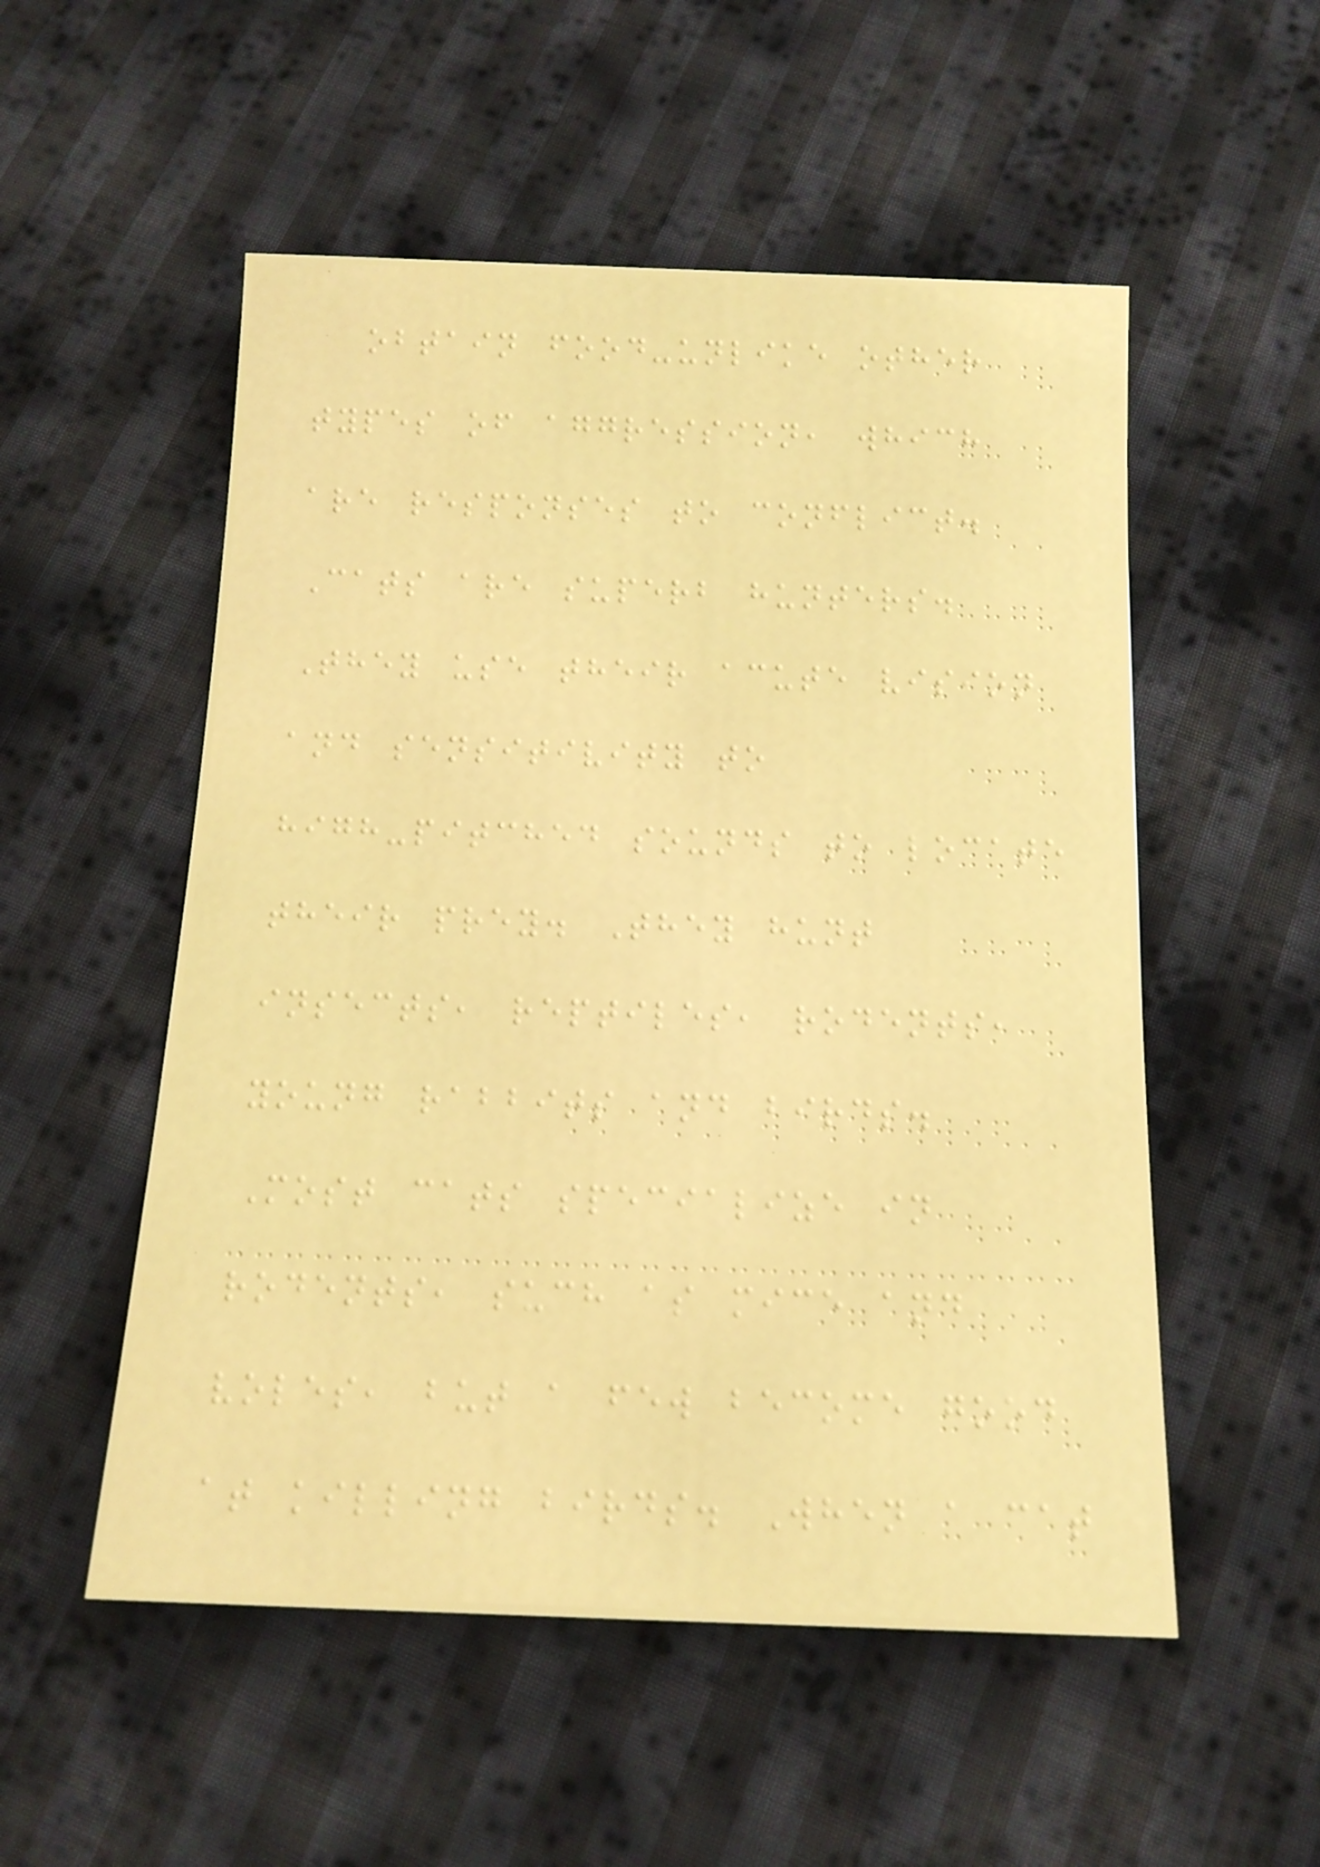obtain food-unlike other
types of aggression, which
are responses to conflict.
Cats are superb hunters.
They use their acute vision
and sensitivity to
high-pitched sounds to locate
their prey. They hunt
insects, reptiles, rodents,
young rabbits and birds.
Most cats specialize in
rodents, such as mice and
voles, but a few become good
at killing birds. When a cat
